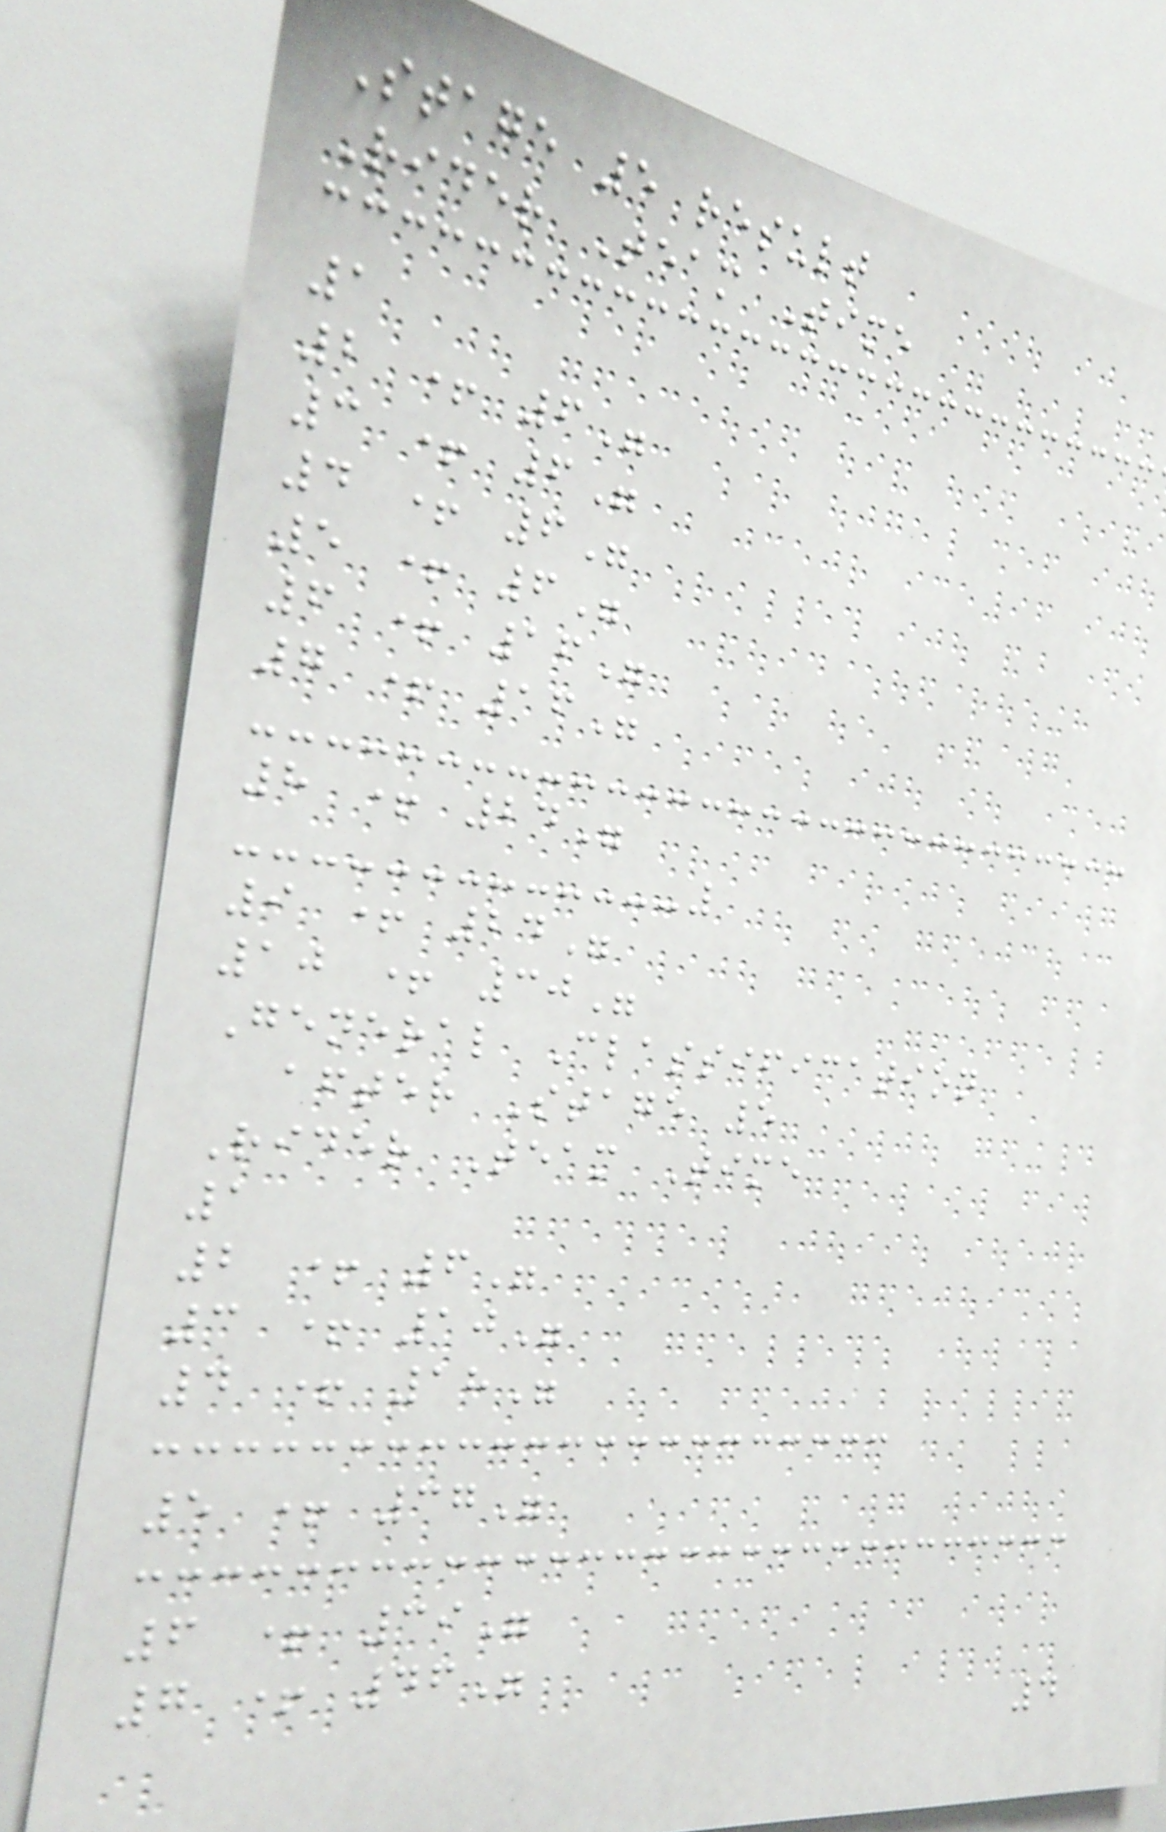Stage 5 result
Rider Team Time
1
2 + 6"
3 + 6"
4 + 6"
5 + 6"
6 + 16"
7 + 16"
8 + 24"
9 + 24"
10 + 30"
General Classification
after Stage 5
Rider Team Time
1
2 + 6"
3 + 10"
4 + 18"
5 + 37"
6 + 39"
7 + 46"
4
